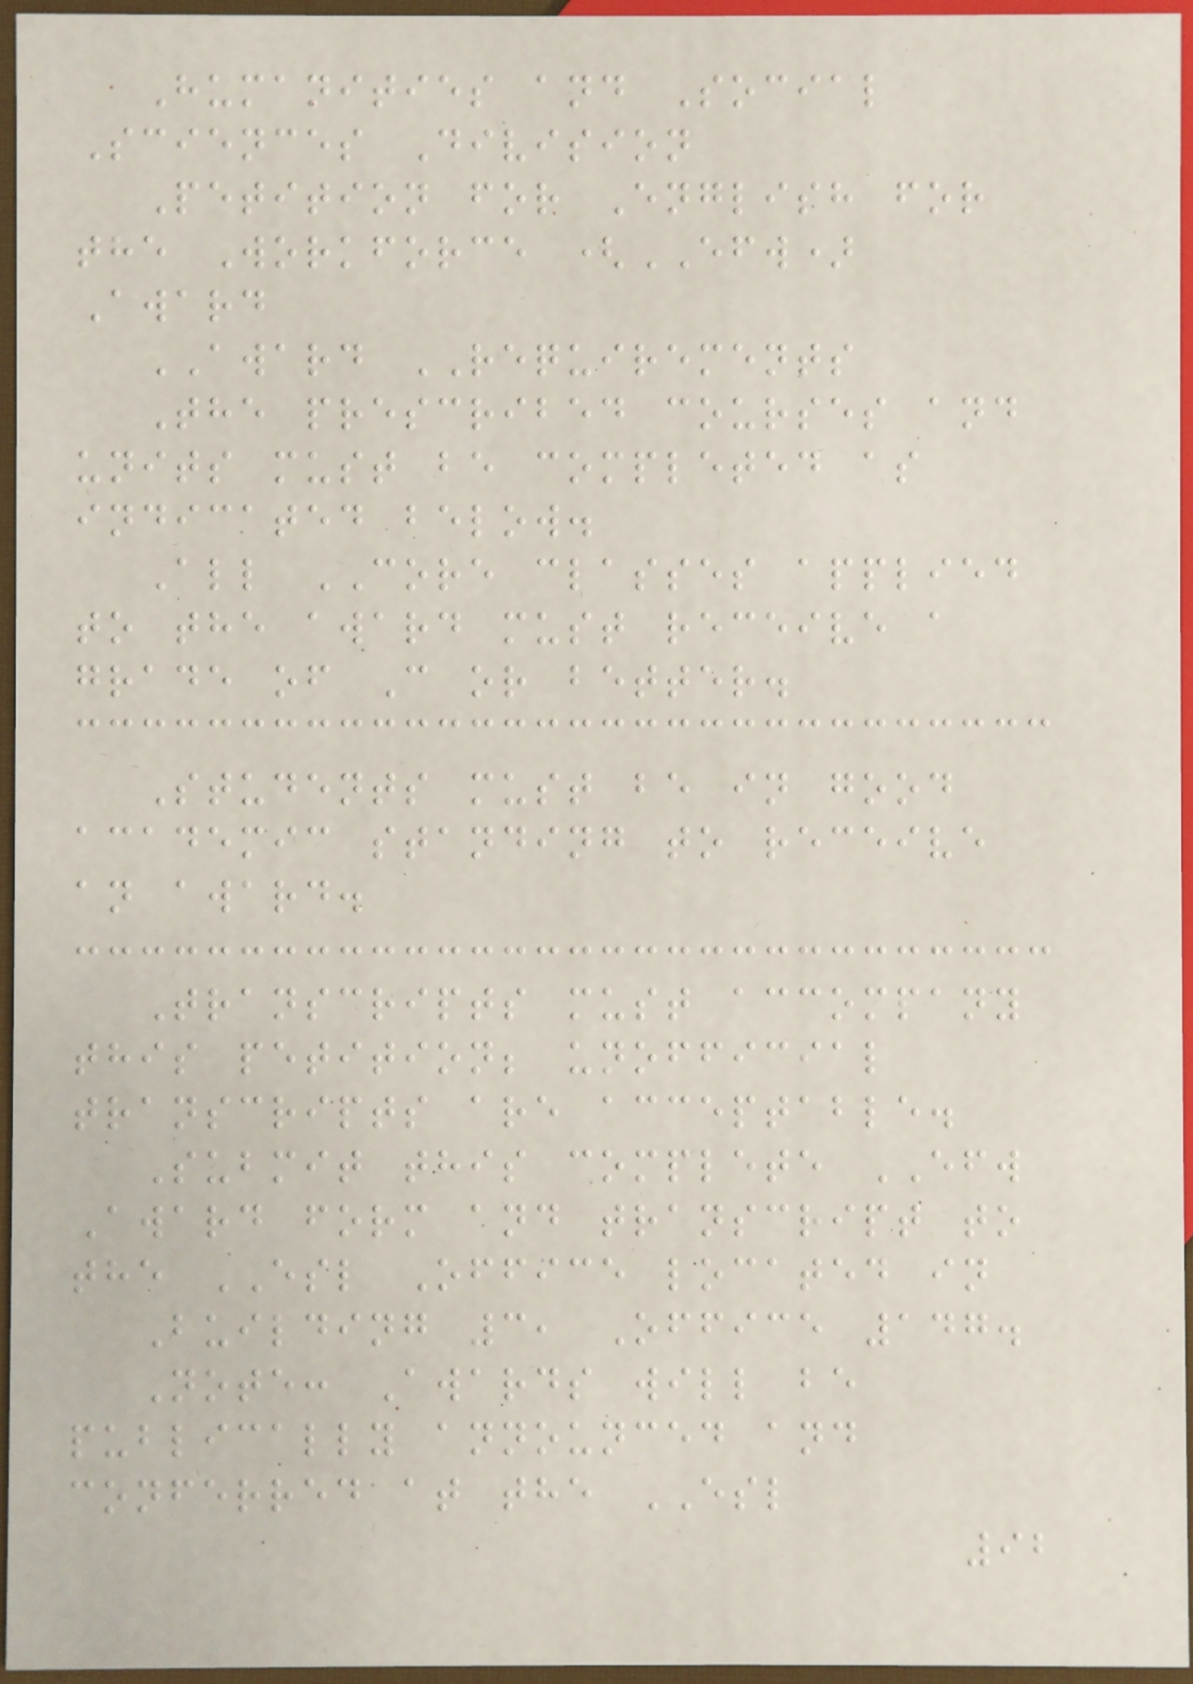Humanities and Social
Sciences Division
Petition for English for
the Workforce (EFW)
Award
AWARD REQUIREMENTS
The prescribed courses and
units must be completed as
indicated below.
All CORE classes applied
to the award must receive a
grade of C or better.
Students must be in good
academic standing to receive
an award.
Transcripts must accompany
this petition; unofficial
transcripts are acceptable.
Submit this complete EFW
Award form and transcript to
the ESL Office located in
Building 3, Office 147.
Note: Awards will be
publically announced and
conferred at the ESL
92
